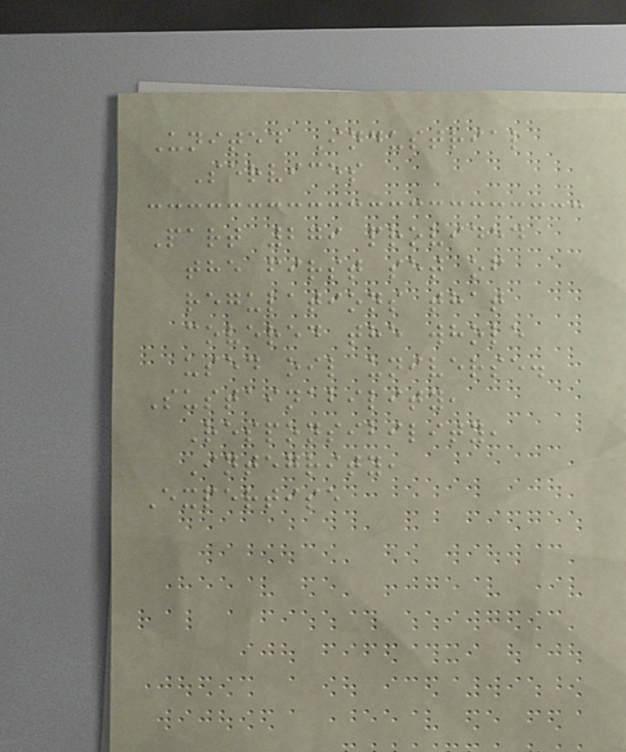United Industrial
Services
Part 279 provided
the first set of
regulations that
covered the whole
used oil universe.
Sustainability,
Responsibility,
Integrity,
Expertise
